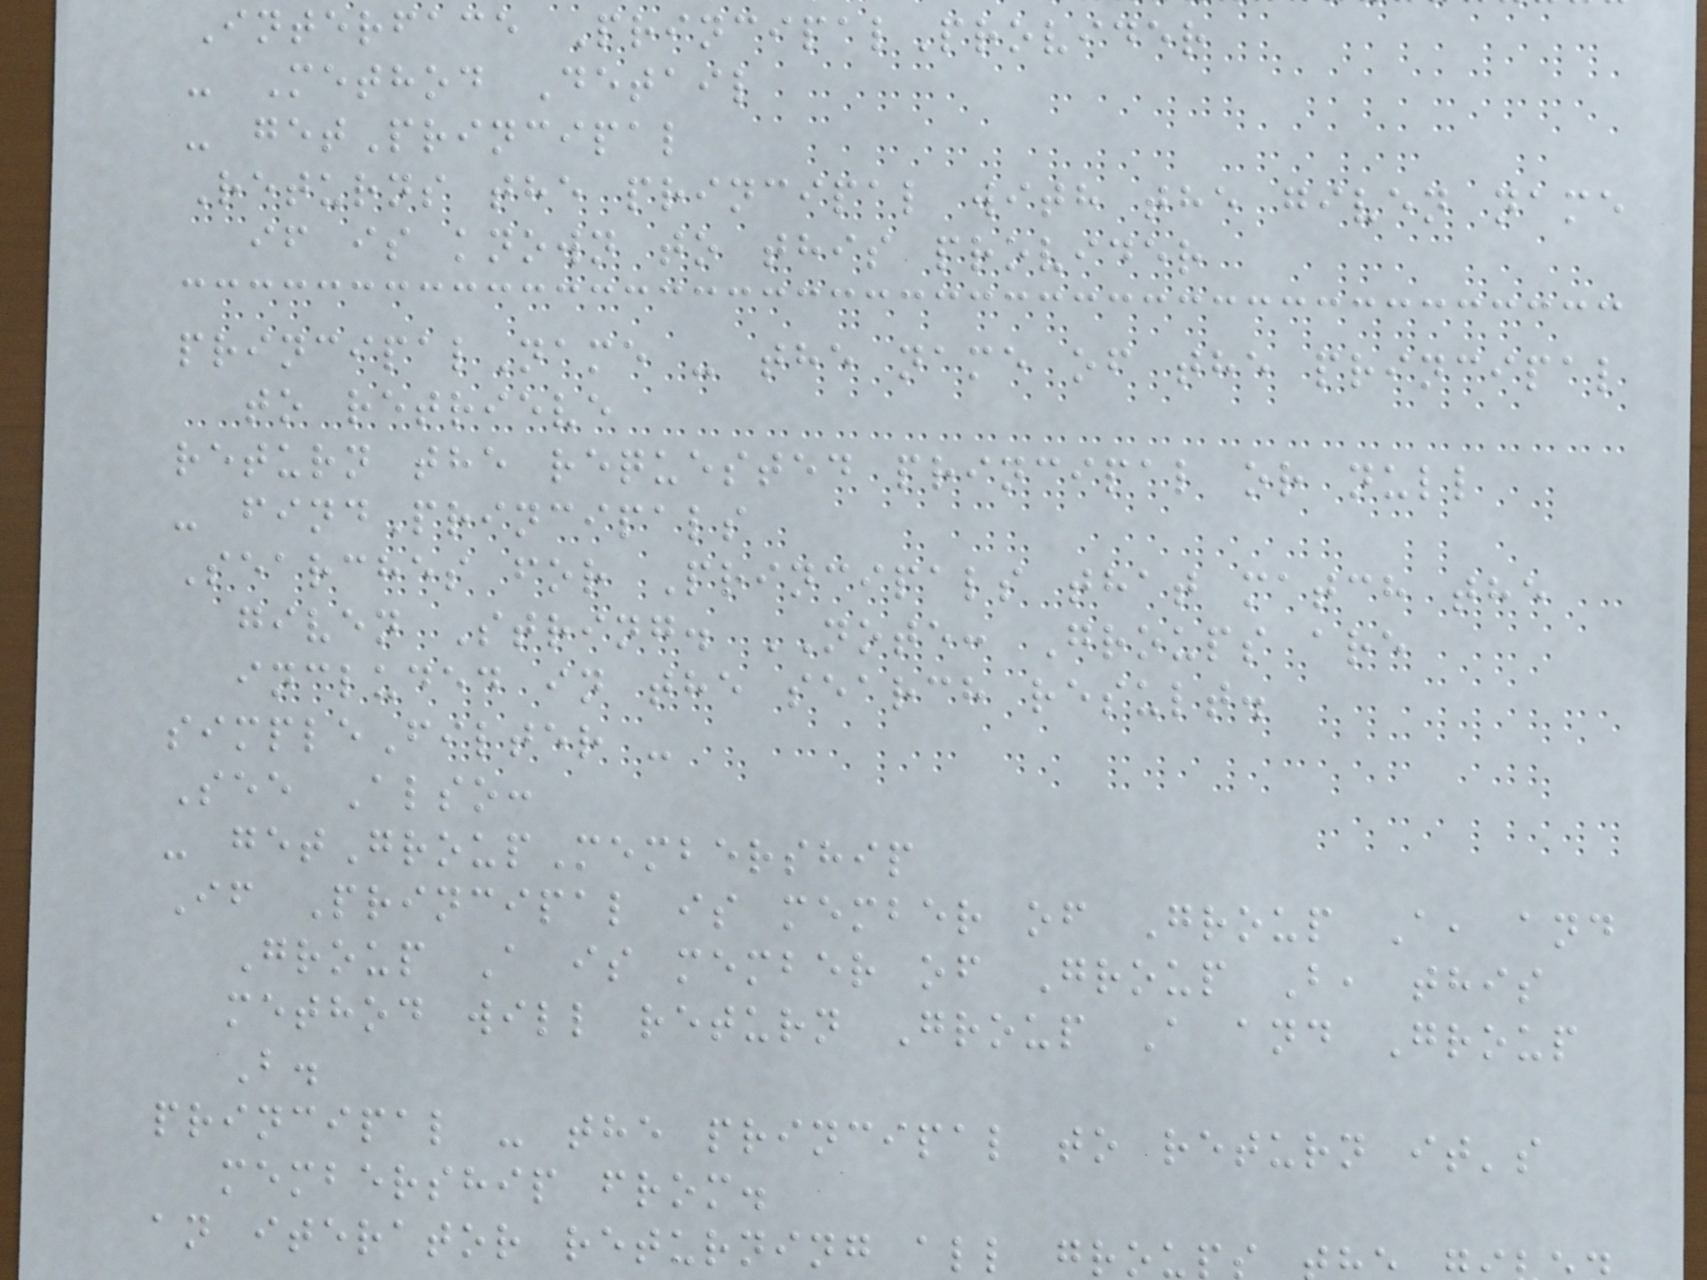Interface PrincipalProvider
- Method Detail
- getPrincipal
Returns the principal with the given name
if is known to this provider
principalName - the name of the principal
to retrieve
return the requested principal or null
- findPrincipals
Searches for Principals that match the
given String. NOTE: Groups are
included in the search result.
simpleFilter -
See Also:
- getGroupMembership
If Principal is member of Group A, and
Group A is member of Group B, this
method will return Group A and Group
B.
principal - the principal to return it's
membership from.
an iterator returning all grou
